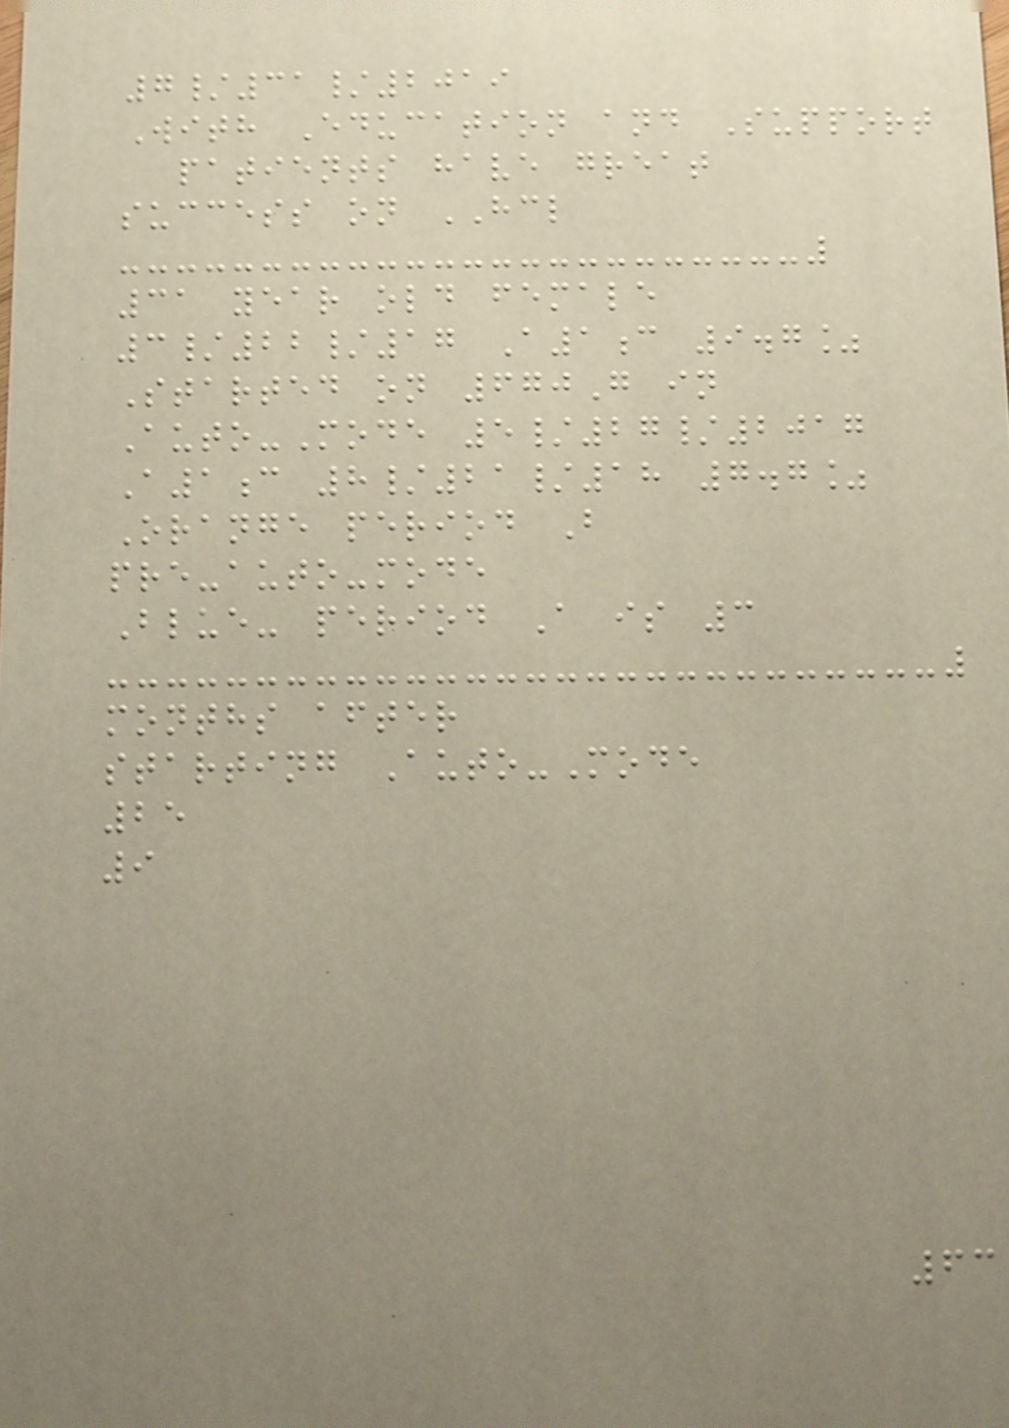7/31/2019
With Education and Support
patients have great
success on HCL
31 year old female
3/22/17 A1c 9.7%
Started on 670G in
Auto-Mode 5/27/2017
A1c 8/21/18 7.7%
Orange period B
pre-auto-mode
Blue- period A is 3
months after
starting Auto-Mode
25
9
63
